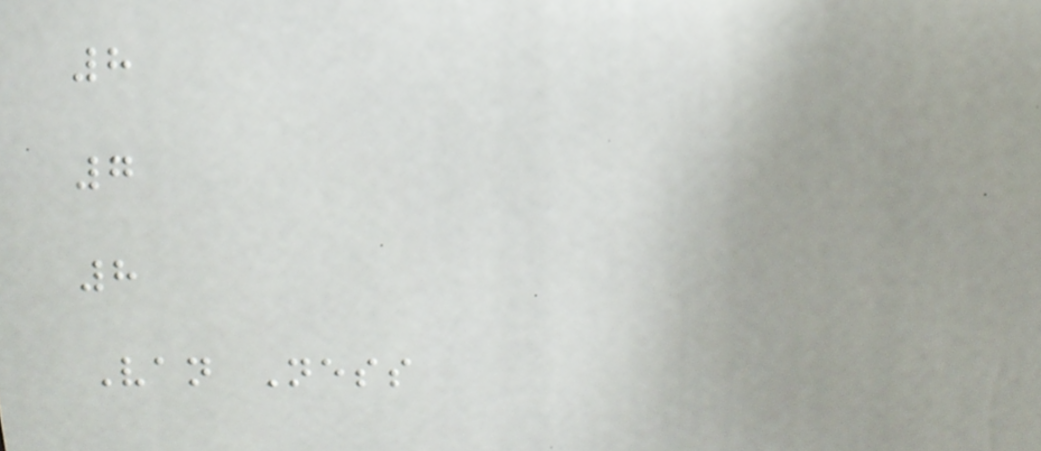8
7
8
Van Ness
